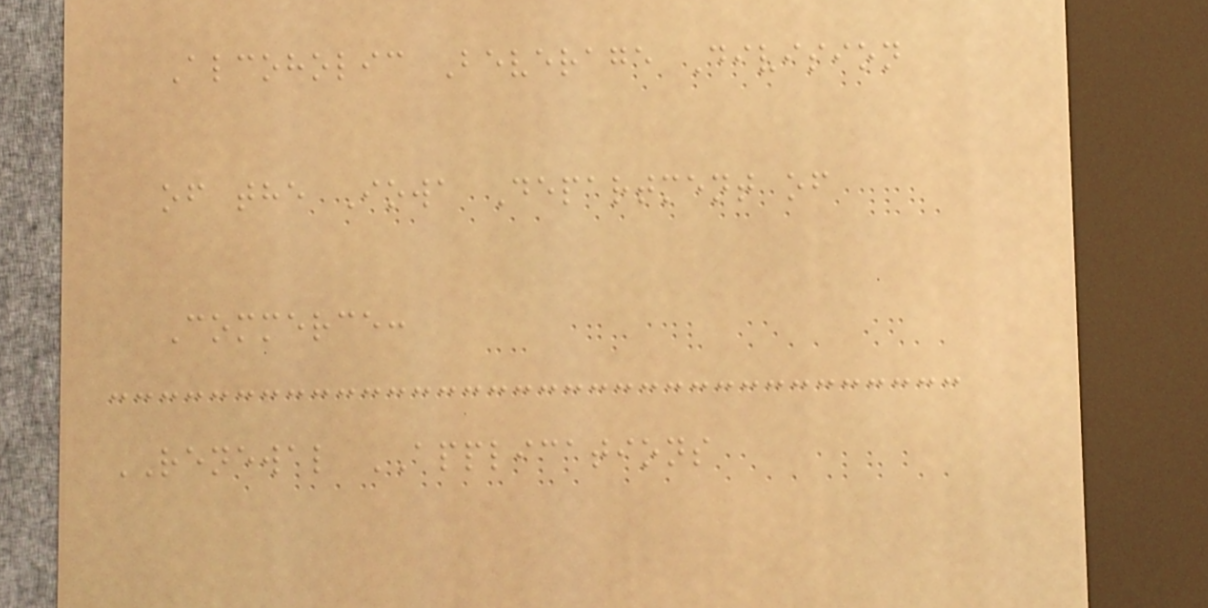Alcoholic Beverage Division
of the Iowa Department of
Commerce:
RENEWAL APPLICATIONS
